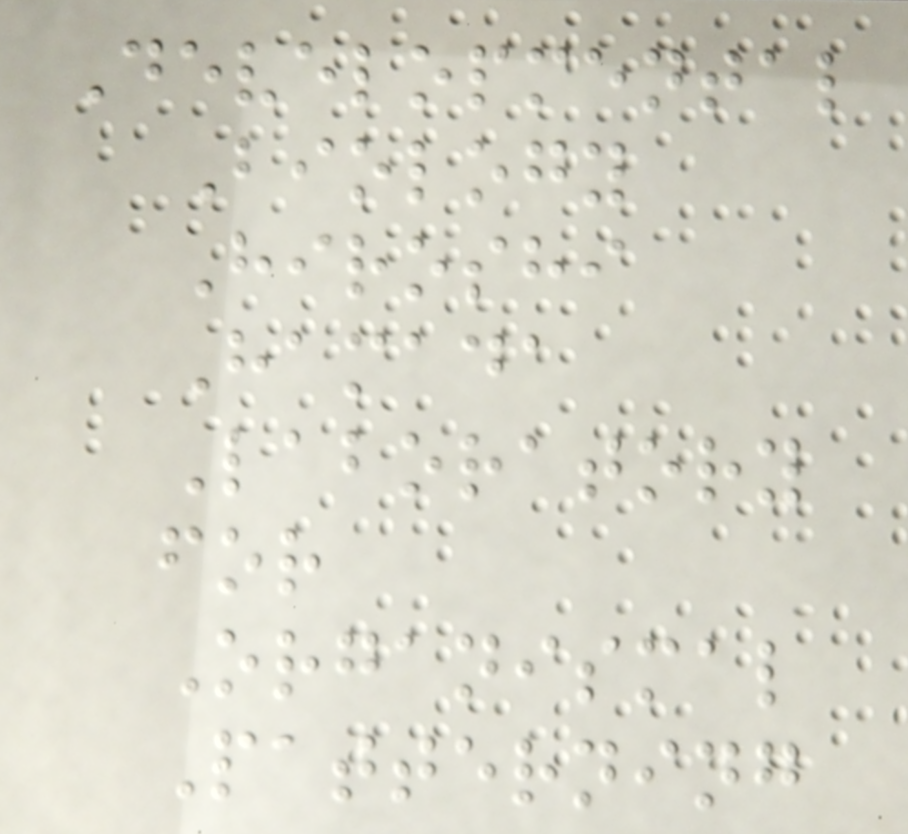Developmental
Biology
Hiroshi
Hamada
Laboratory
for
Organismal
Patterning
